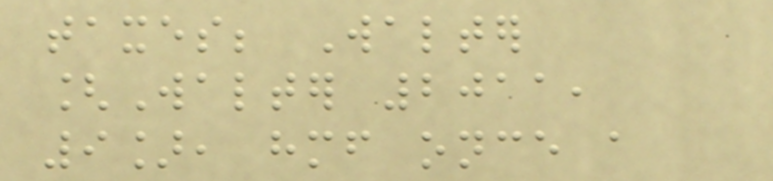taxes; Walter
[Walter 2011,
9], himself once a
